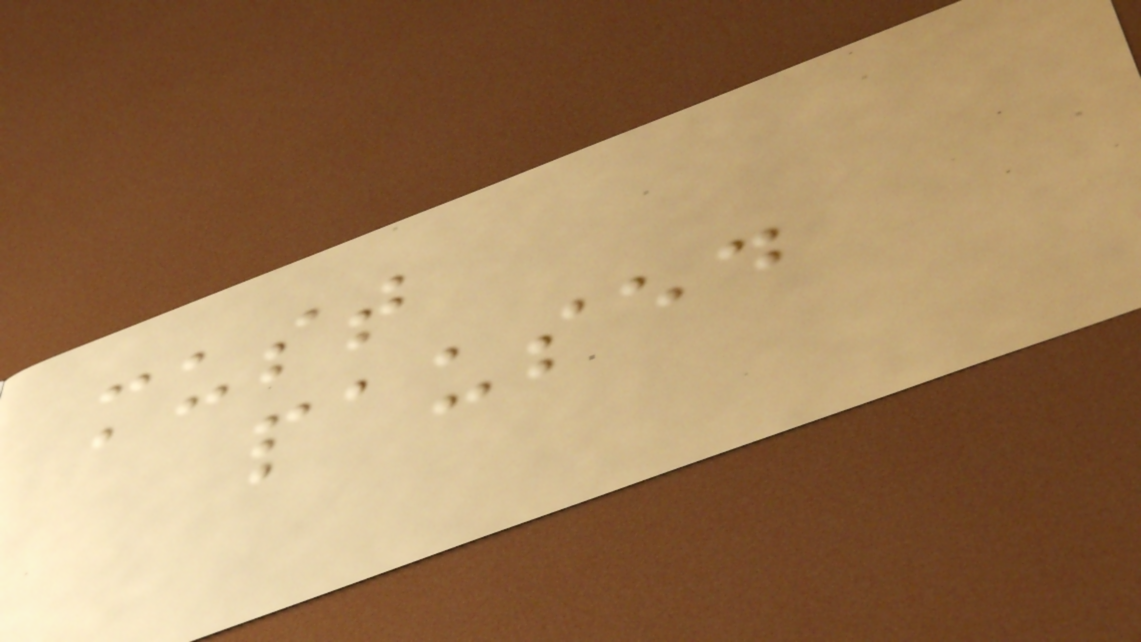must
paused
